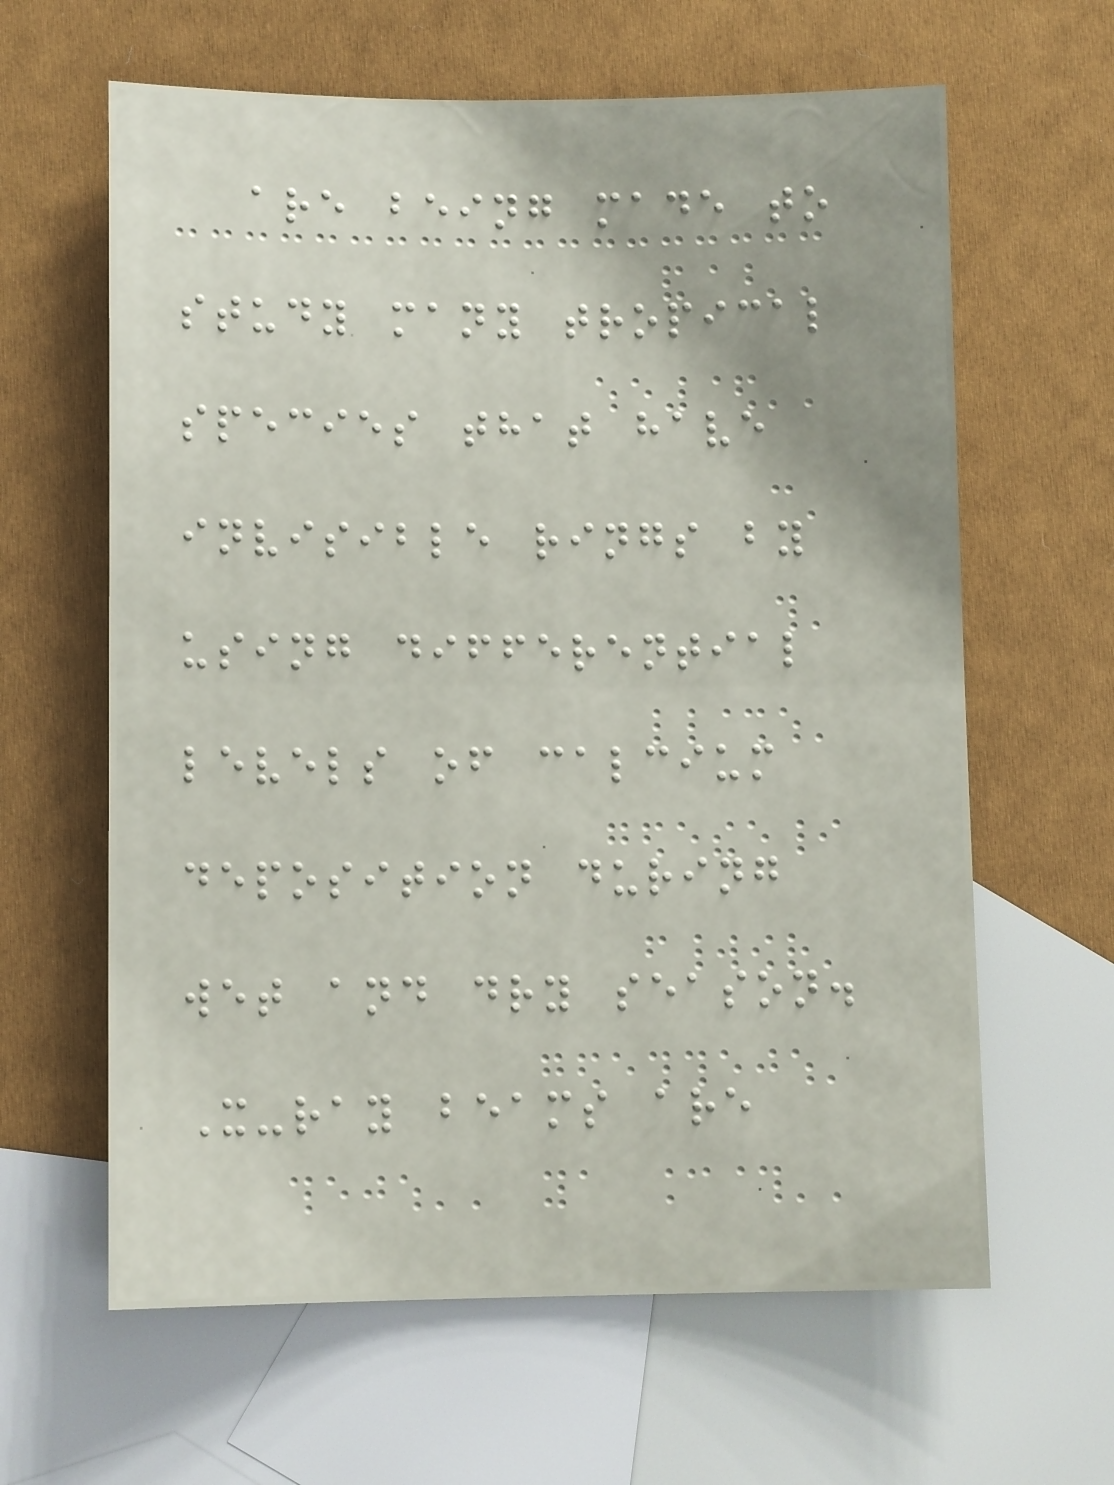are being made to
study many tropical
species that have
invisible rings by
using differential
levels of calcium
deposition during
wet and dry season.
X-ray beams are
